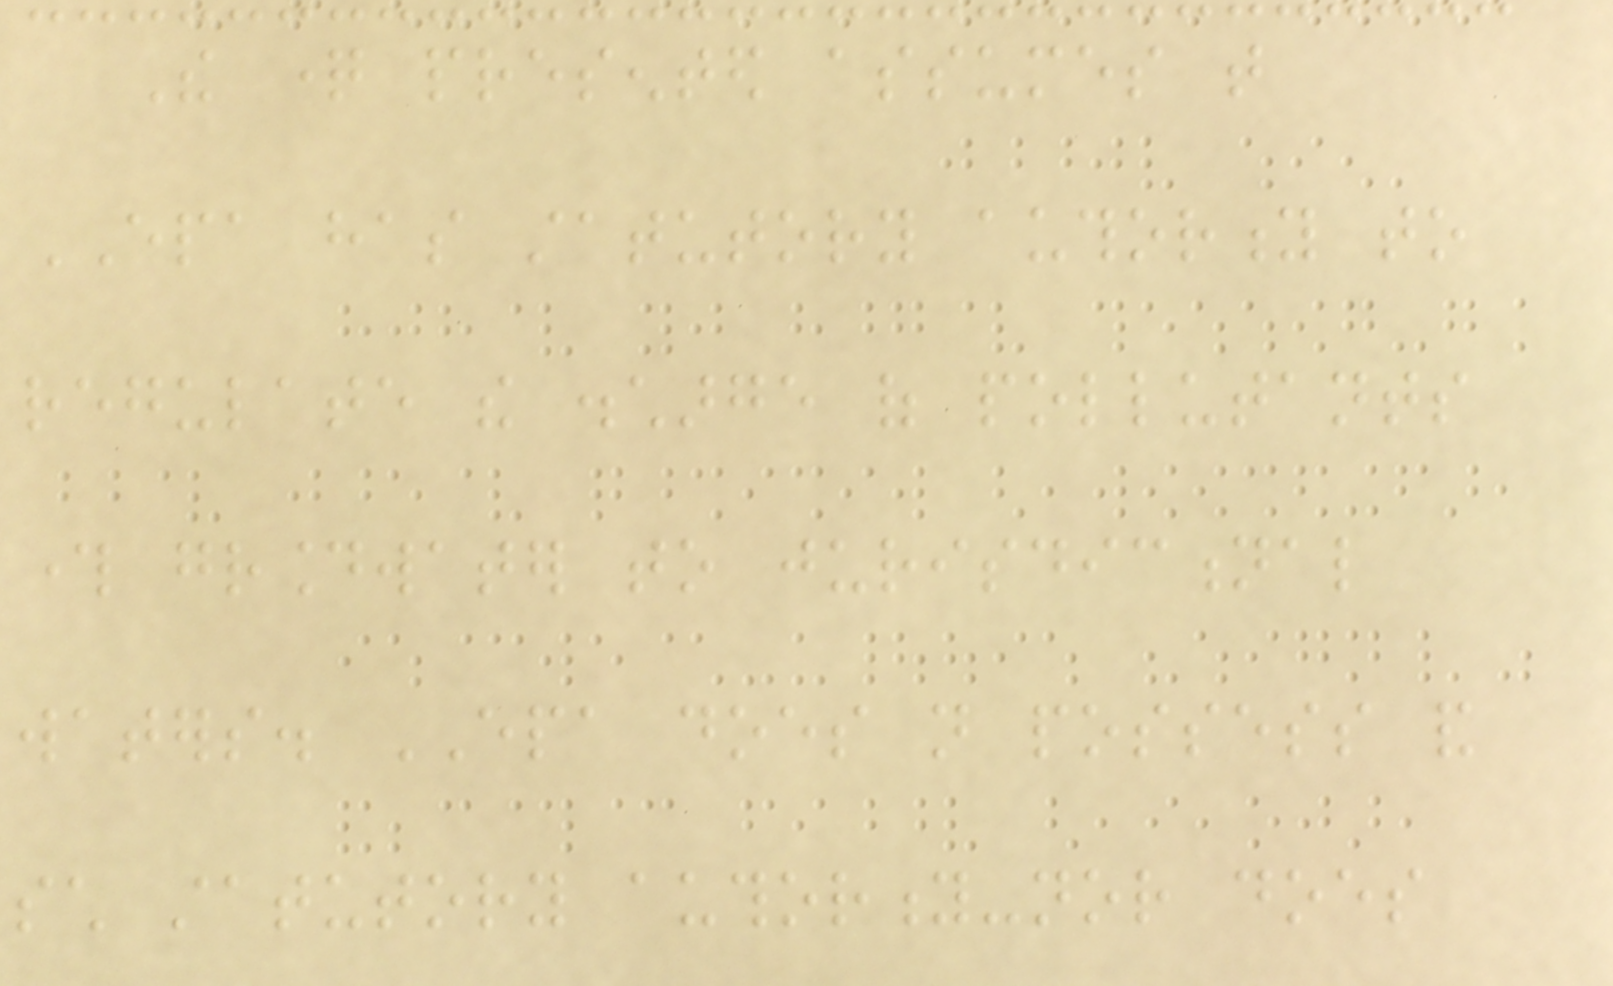The question presented assumes that
EPA has statutory authority to
regulate the discharge of pollutants
through groundwater to jurisdictional
waters. EPA does not possess and
such statutory authority-nor does
